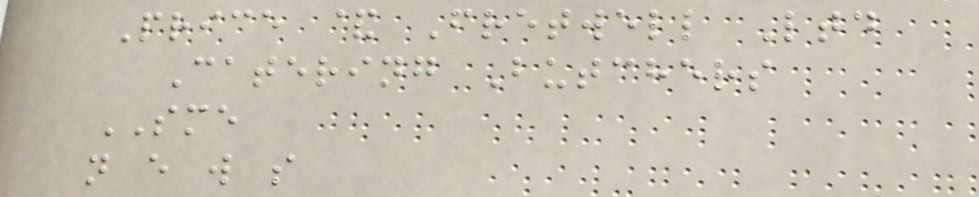Price & Fretwell Ltd
Catering Butchers
SME
n e w s
